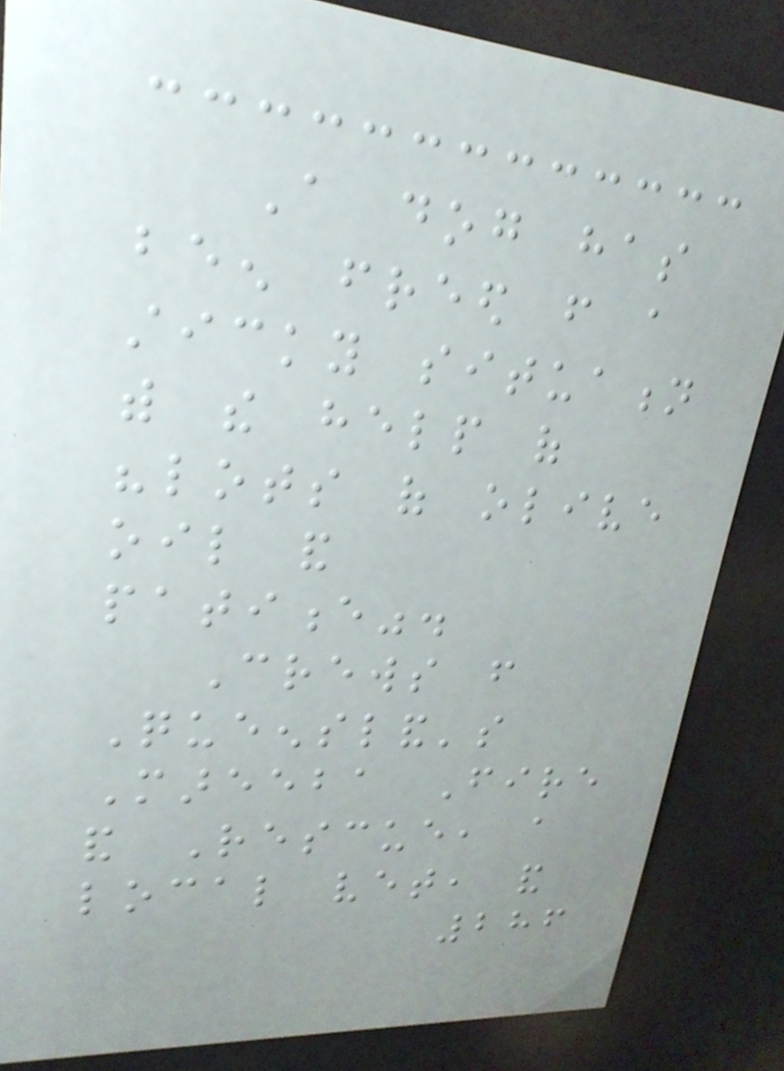A dog has
been freed from a
sticky situation
with the help of
"lots of olive
oil and
patience".
Crews from
Queensland's
Mareeba Fire
and Rescue, a
local vet, and
286
